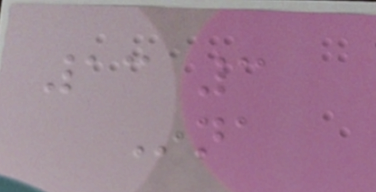13 3
Inna
